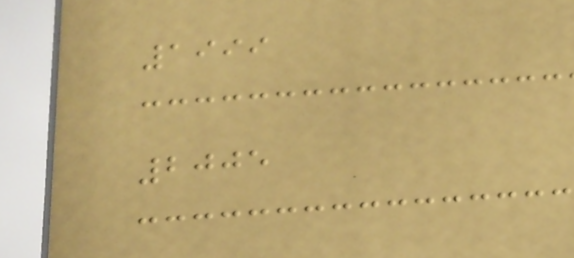1999
2005
